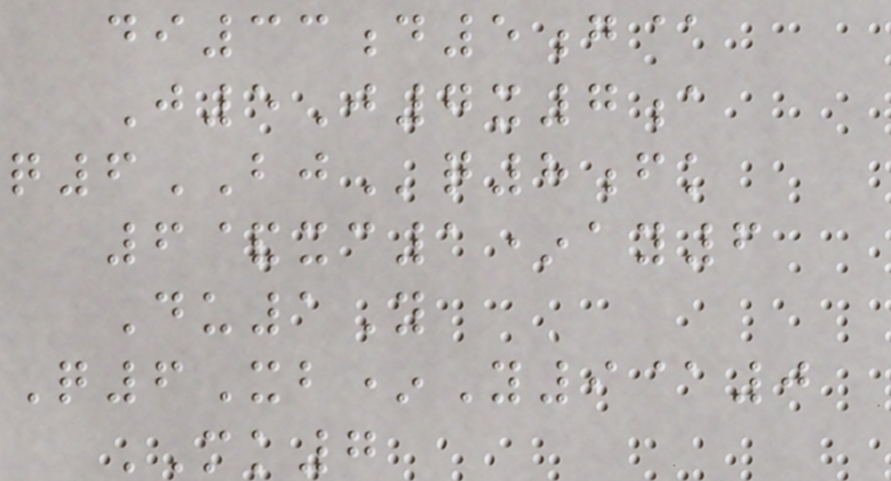di33d5g@
J5J7x7a
q6BJq8fk
6&xc1*ay6
Du1Y
Q6Xb*Y9@0
MK7
